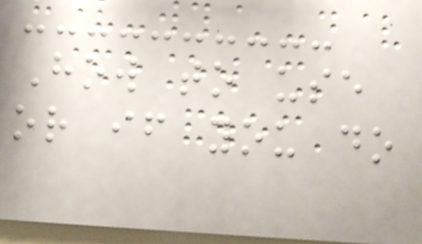How to use
or if you do
